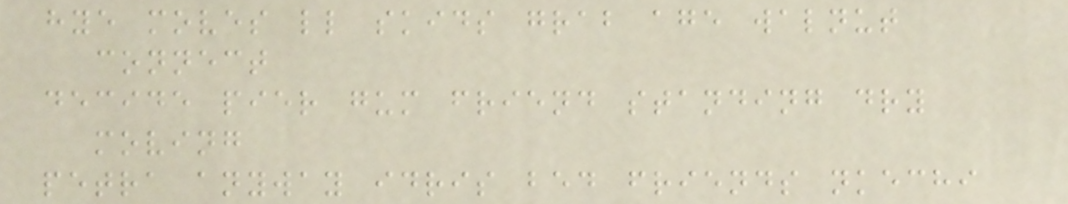hye moves ll skids grab age walnut
connect
decide pier gum friend standing dry
moving
petra anyway idris bed friends nkechi
